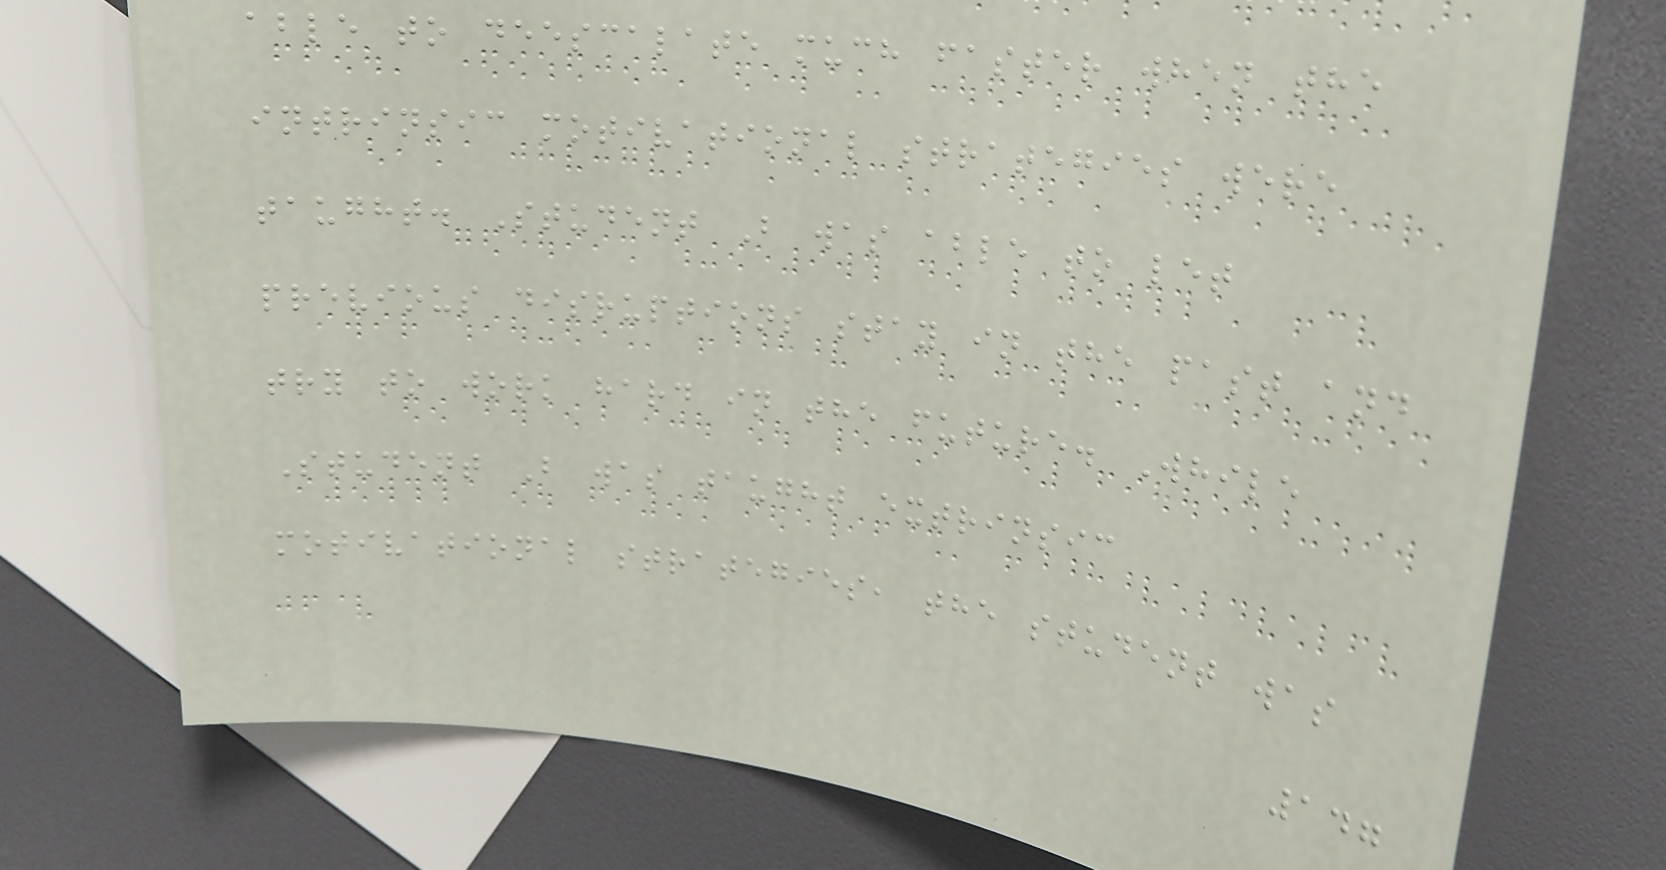able to deescalate much faster when the
intrinsic motivational strategies were
taught. Student B was able to let
previous disruptions stay in the past and
try to work hard in the future. While
Student B was taught extrinsic
motivational strategies, the student was
147
